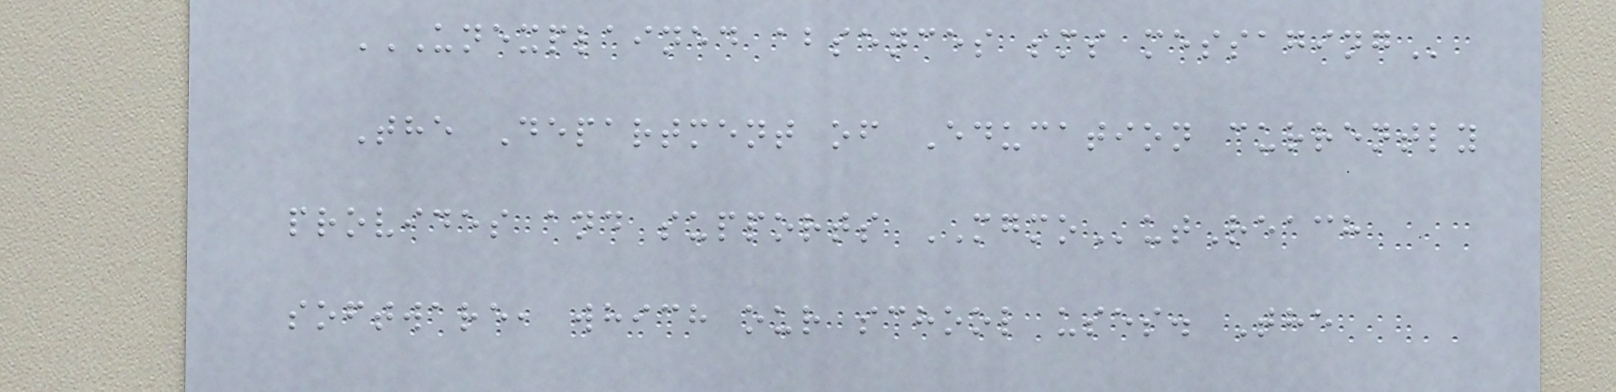UNEXPLAINED ABSENCES SMS MESSAGING
The Department of Education currently
provides and supports MGMOutReach
software, which our school uses. The
